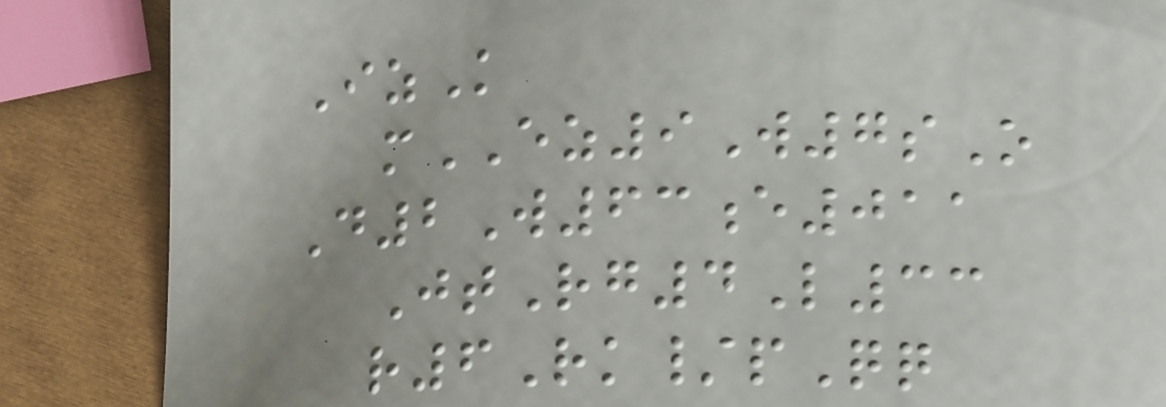IzK
mEZ9W7sO
D2W63e011
JtRg4L33
r6Rk/pQq
